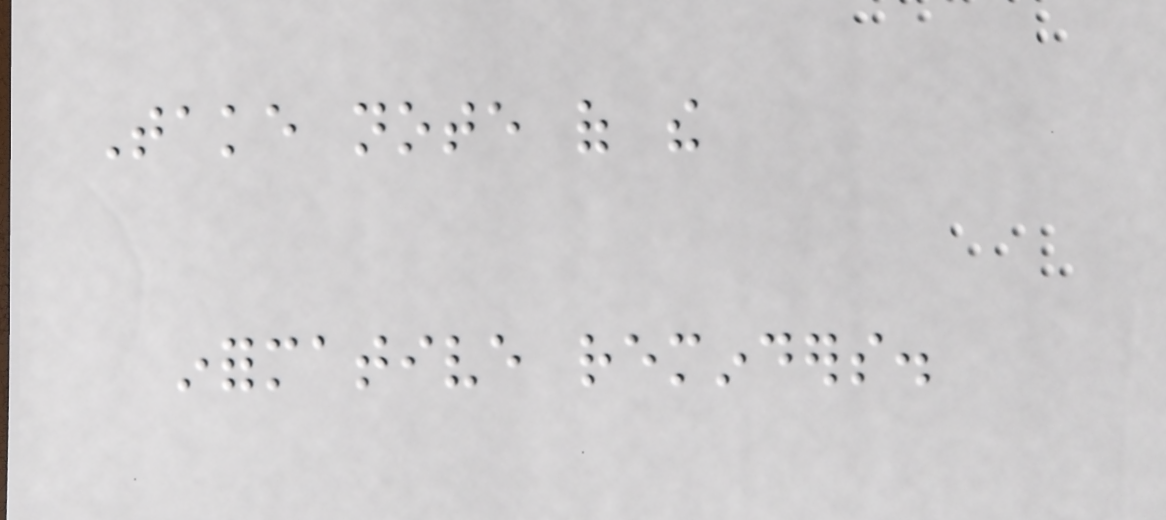Take note of the
informative reminders.
